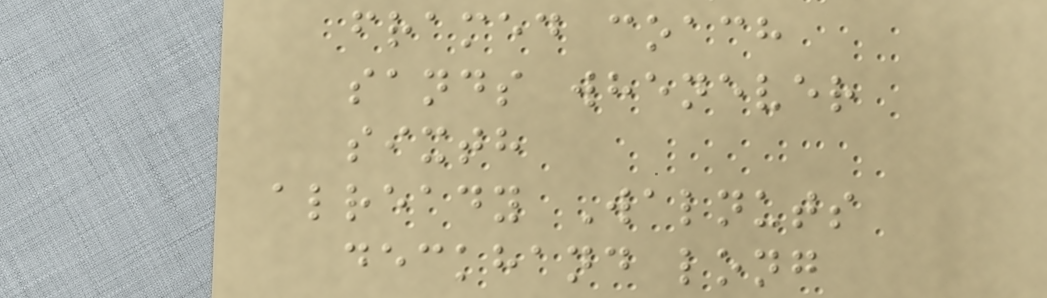framed coach
sands whenever
sixth
already Walnuts
deckhand long
